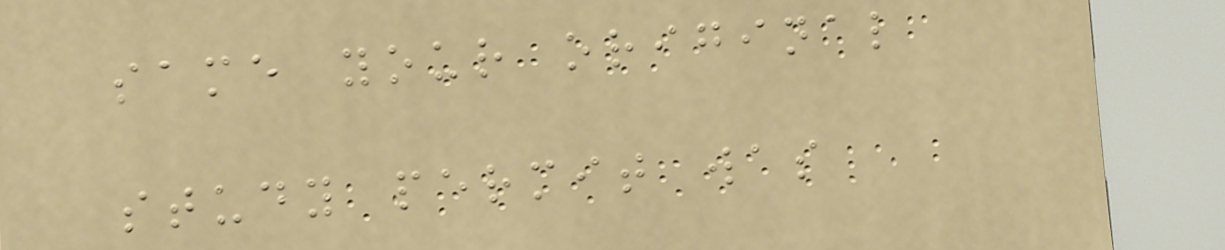same your original
study permit was
